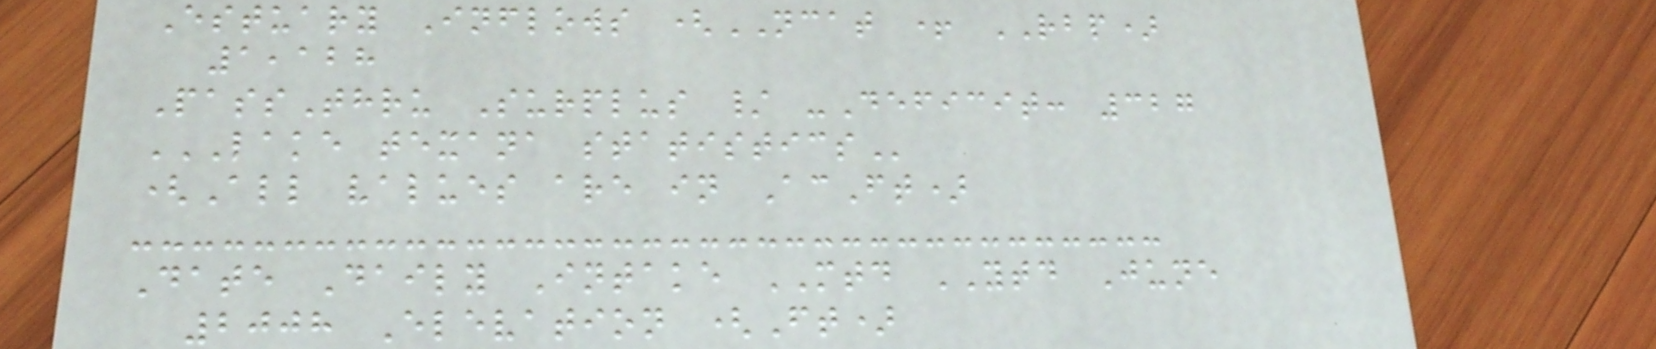Estuary Inflows (NCAT + RBP)
1,128
PassThru Surplus / -Deficit: 327
LAKE TEXANA STATISTICS
(All values are in AcFt)
Date Daily Intake MTD YTD June
2008 Elevation (Ft)
